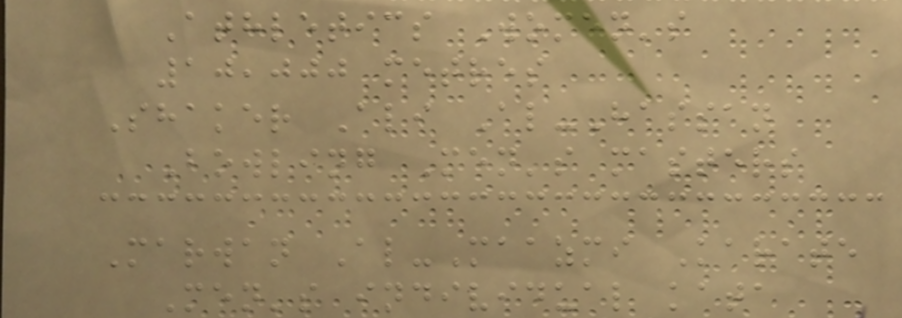Athletics Women's
10,000 metres
Shaker Ali Al-Hassan
Bowling Men's masters
Marwan Al-Maazmi Karate
Men's individual kata
